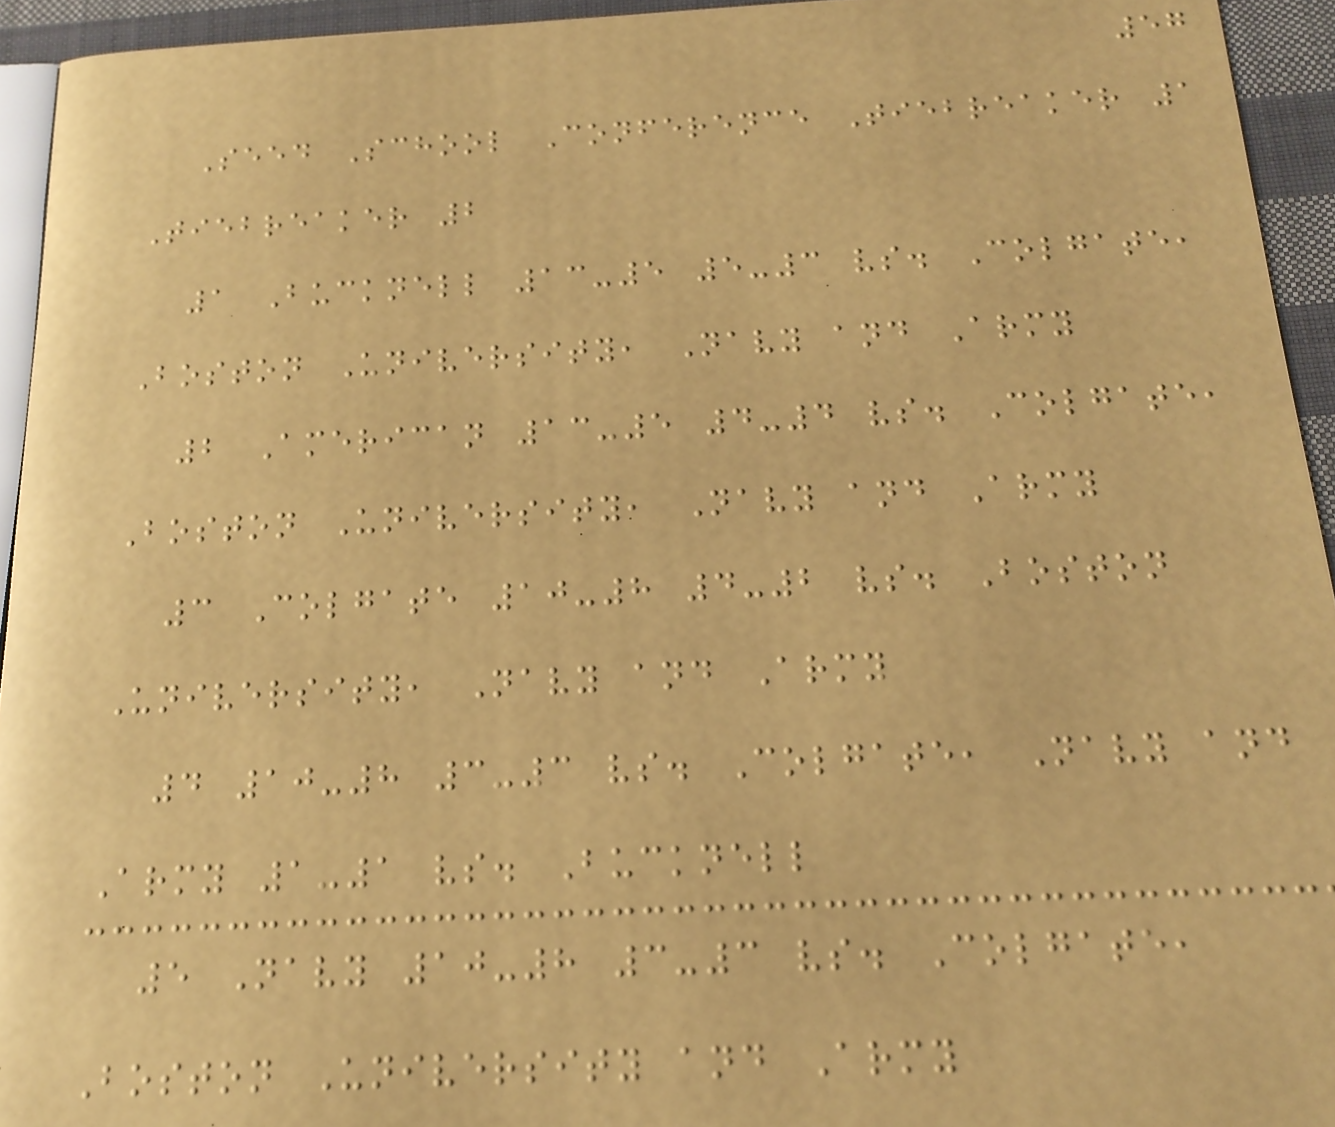57
Seed School Conference Tiebreaker 1
Tiebreaker 2
1 Bucknell 13-5 5-3 vs. Colgate,
Boston University, Navy and Army
2 American 13-5 4-4 vs. Colgate,
Boston University, Navy and Army
3 Colgate 10-8 4-2 vs. Boston
University, Navy and Army
4 10-8 3-3 vs. Colgate, Navy and
Army 1-1 vs. Bucknell
5 Navy 10-8 3-3 vs. Colgate,
Boston University and Army
